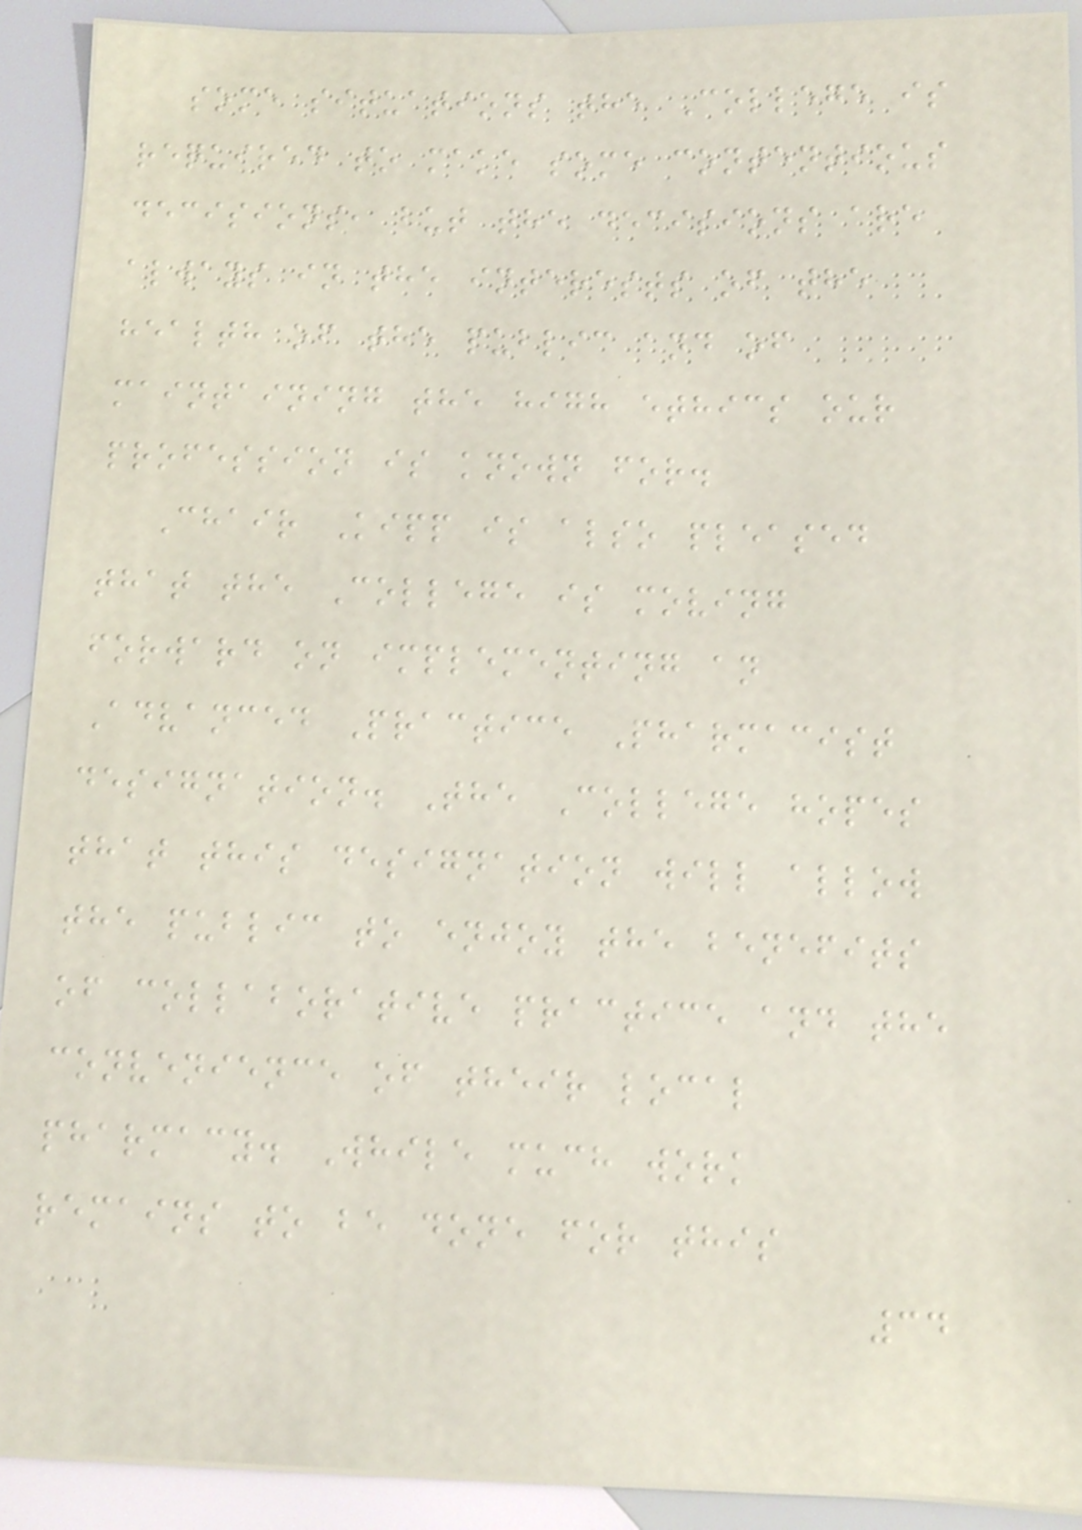some situations the College is
required to make some contentious
decisions, but the decisions are
always in the interests of the
health of the public and of
maintaining the high ethics our
profession is known for.
Chair Kipp is also pleased
that the College is moving
forward on implementing an
Advanced Practice Pharmacist
designation. The College hopes
that this designation will allow
the public to enjoy the benefits
of collaborative practice and the
convenience of their local
pharmacy. While much work
remains to be done for this
34
